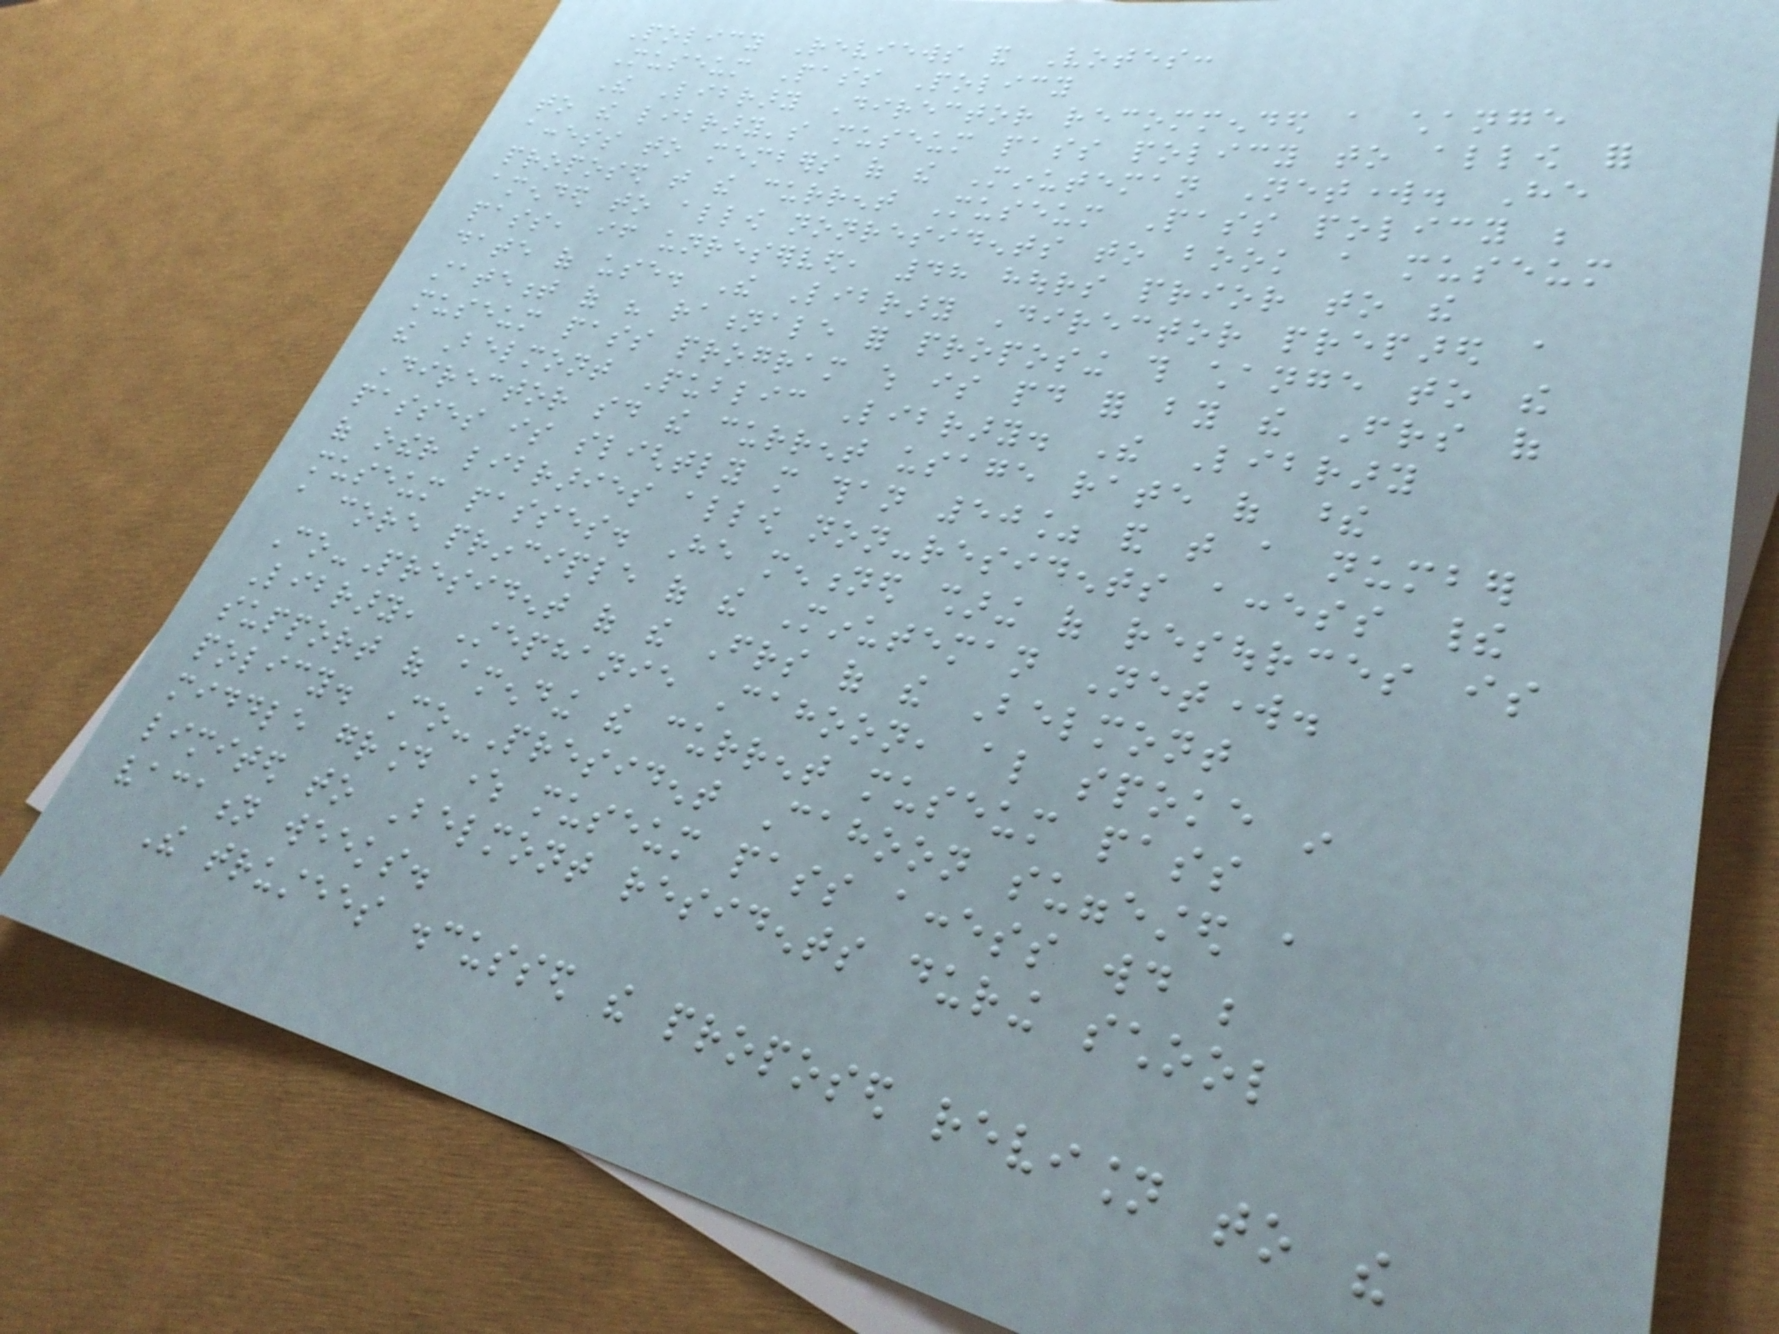Policy Reviews and Votes:
Museum Pass Policy
The Library Director recommended a change
to the library's museum pass policy to allow for
access to members of the Minuteman Network. He
proposed that the current Museum Pass policy be
amended to allow nonresidents to book a museum
pass, if unreserved, 48 hours prior to the
date of use. The Library Director prepared a
statement of his rationale for proposing this change to the
museum pass program which is paid for by the Friends of
the Belmont Public Library. The Library
Director said the current usage rate of these
passes is slightly more than 50% and that a number
of other libraries allow non-residents access their
museum passes. He mentioned sharing of resources is
a core principle of the Minuteman Network.
Co-President of the Friends of the Belmont
Library, Stephanie Cahoon, also spoke in
support of amending the current museum pass
policy. Co-President Cahoon suggested a
middle ground where museum pass access would be
limited to Belmont residents during school
vacation weeks.
The trustees discussed the proposed revision to the
